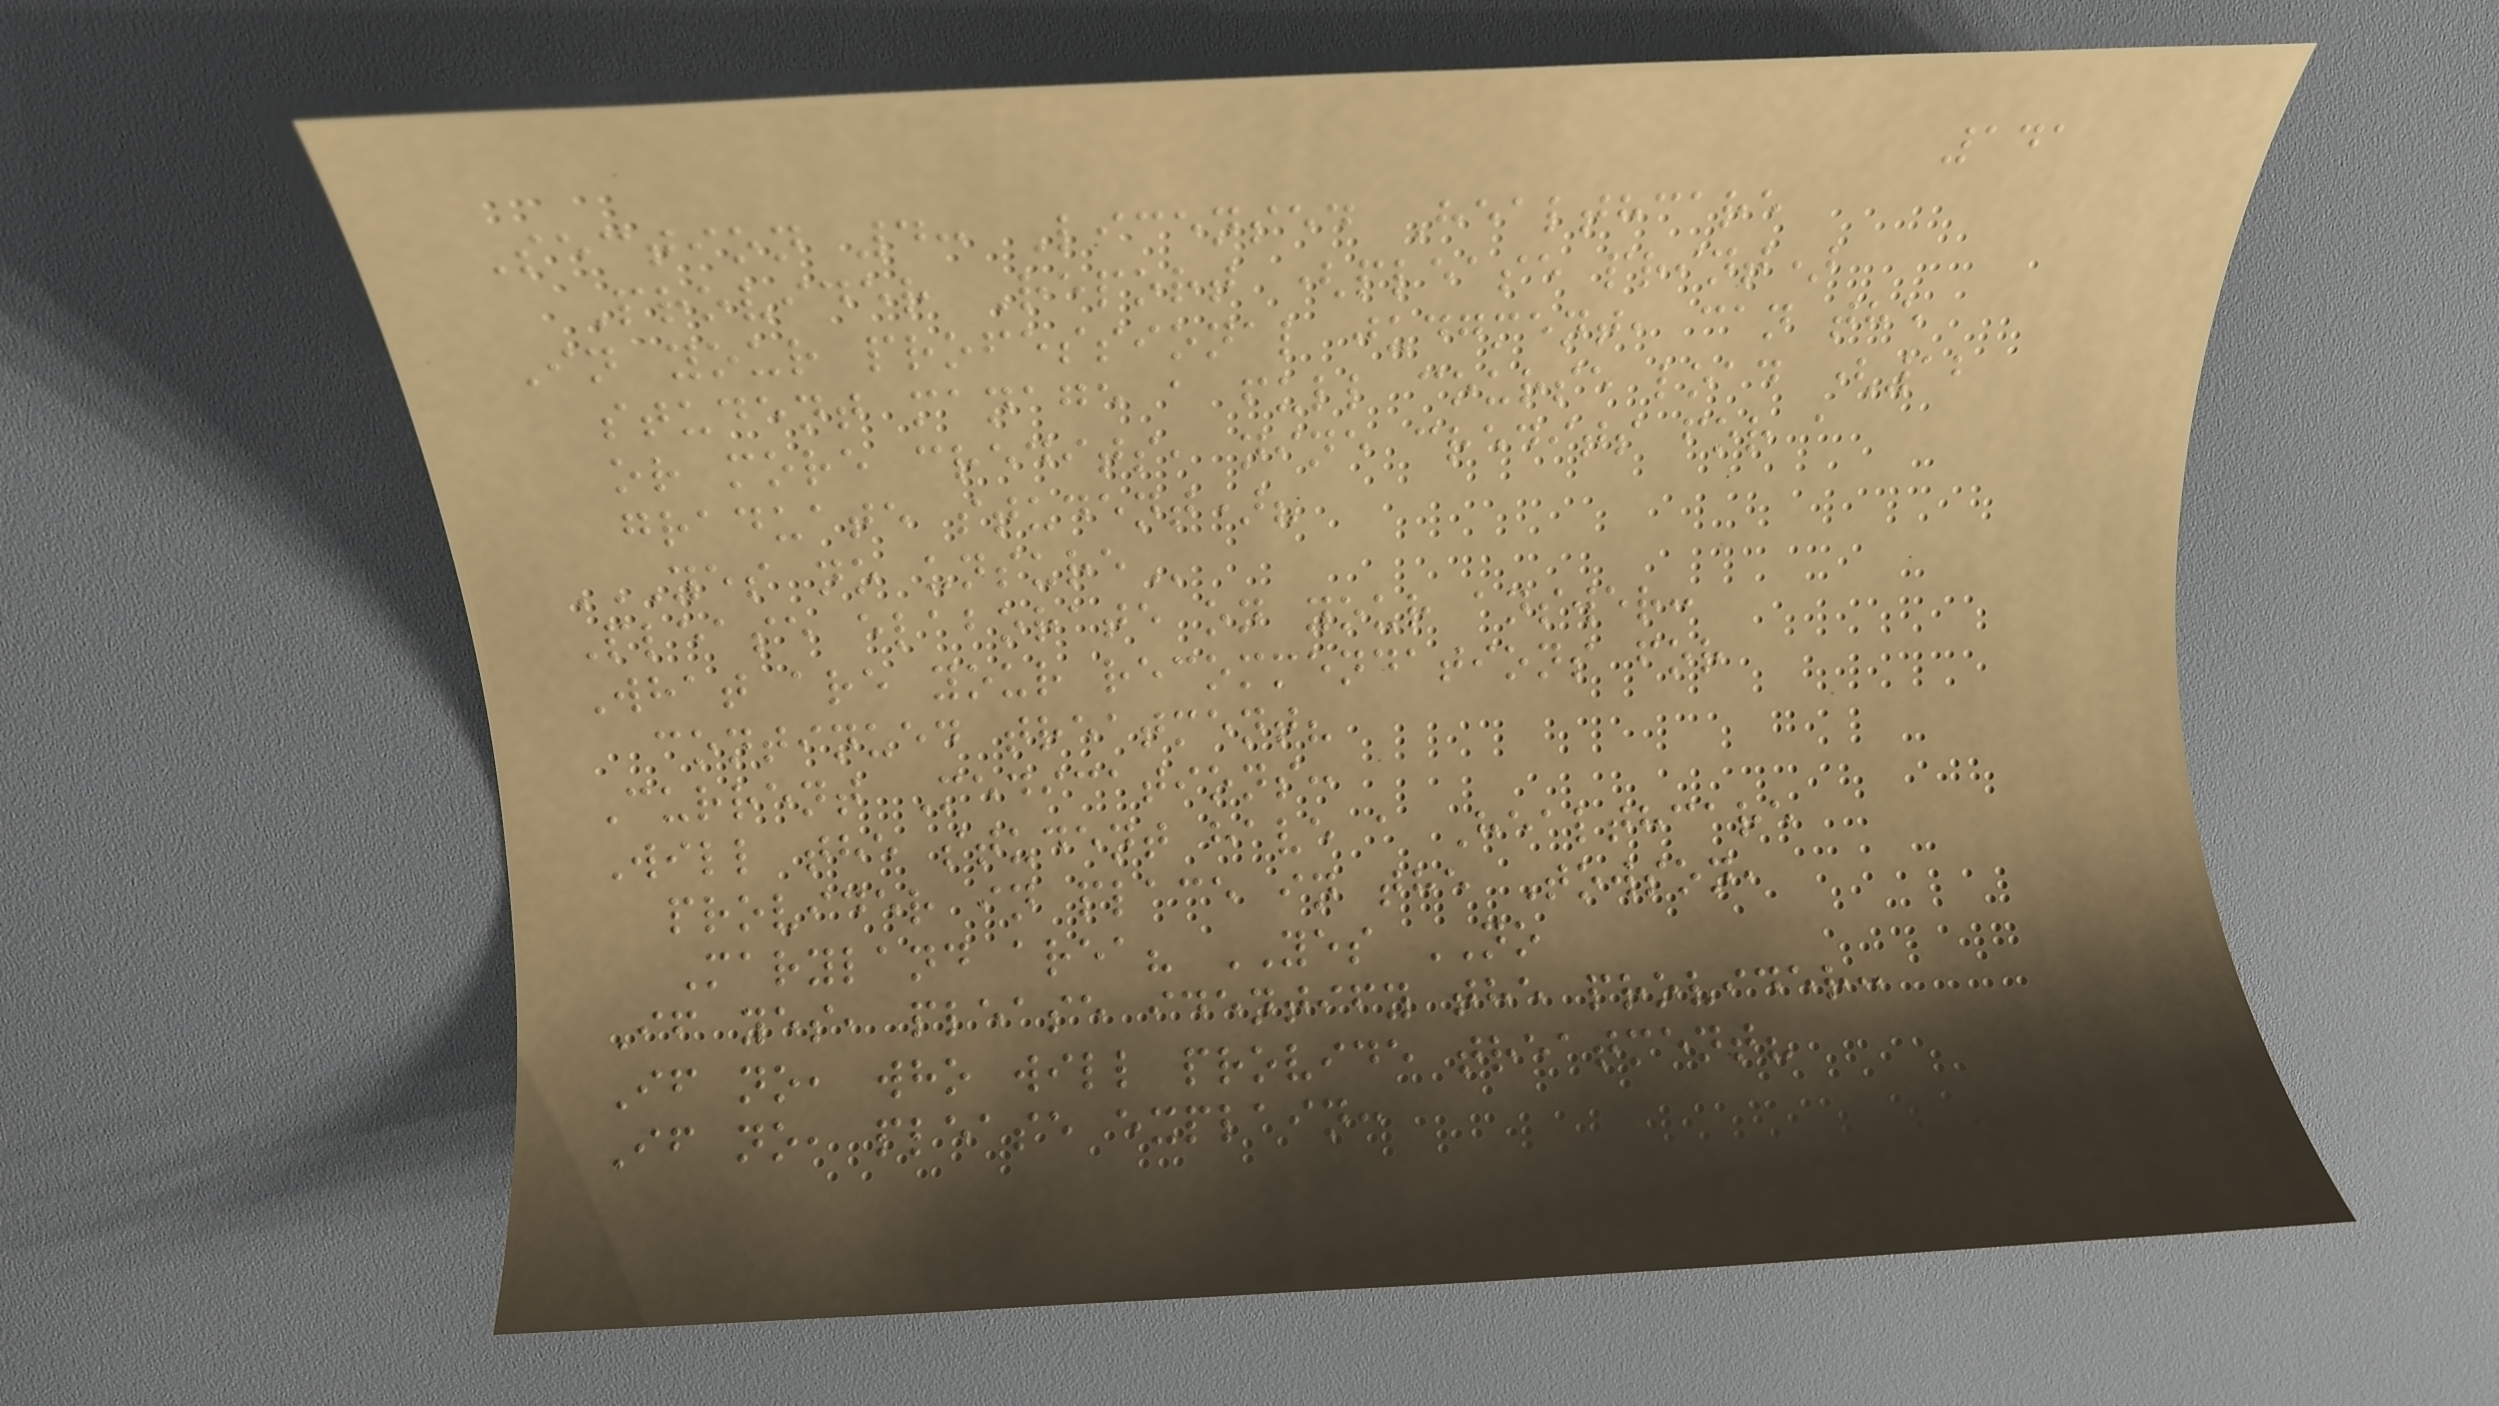141
Section 4: Licensed Healthcare
Provider Report (please print)
In your professional judgment, can the
student manage a full course load (12
or more credits, nine credits for a
graduate student)?
YES NO UNSURE
Please elaborate on your answer:
What are your recommendations for
continued treatment?
Current Medications:
Will the student have a Healthcare
provider in place in the Towson,
Maryland area? YES NO
If yes, please identify the provider:
If no, who will provide treatment?
If no, please explain:
